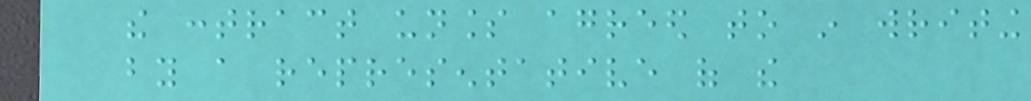the contract unless agreed to in writing
by a representative of the
